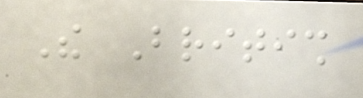The British
